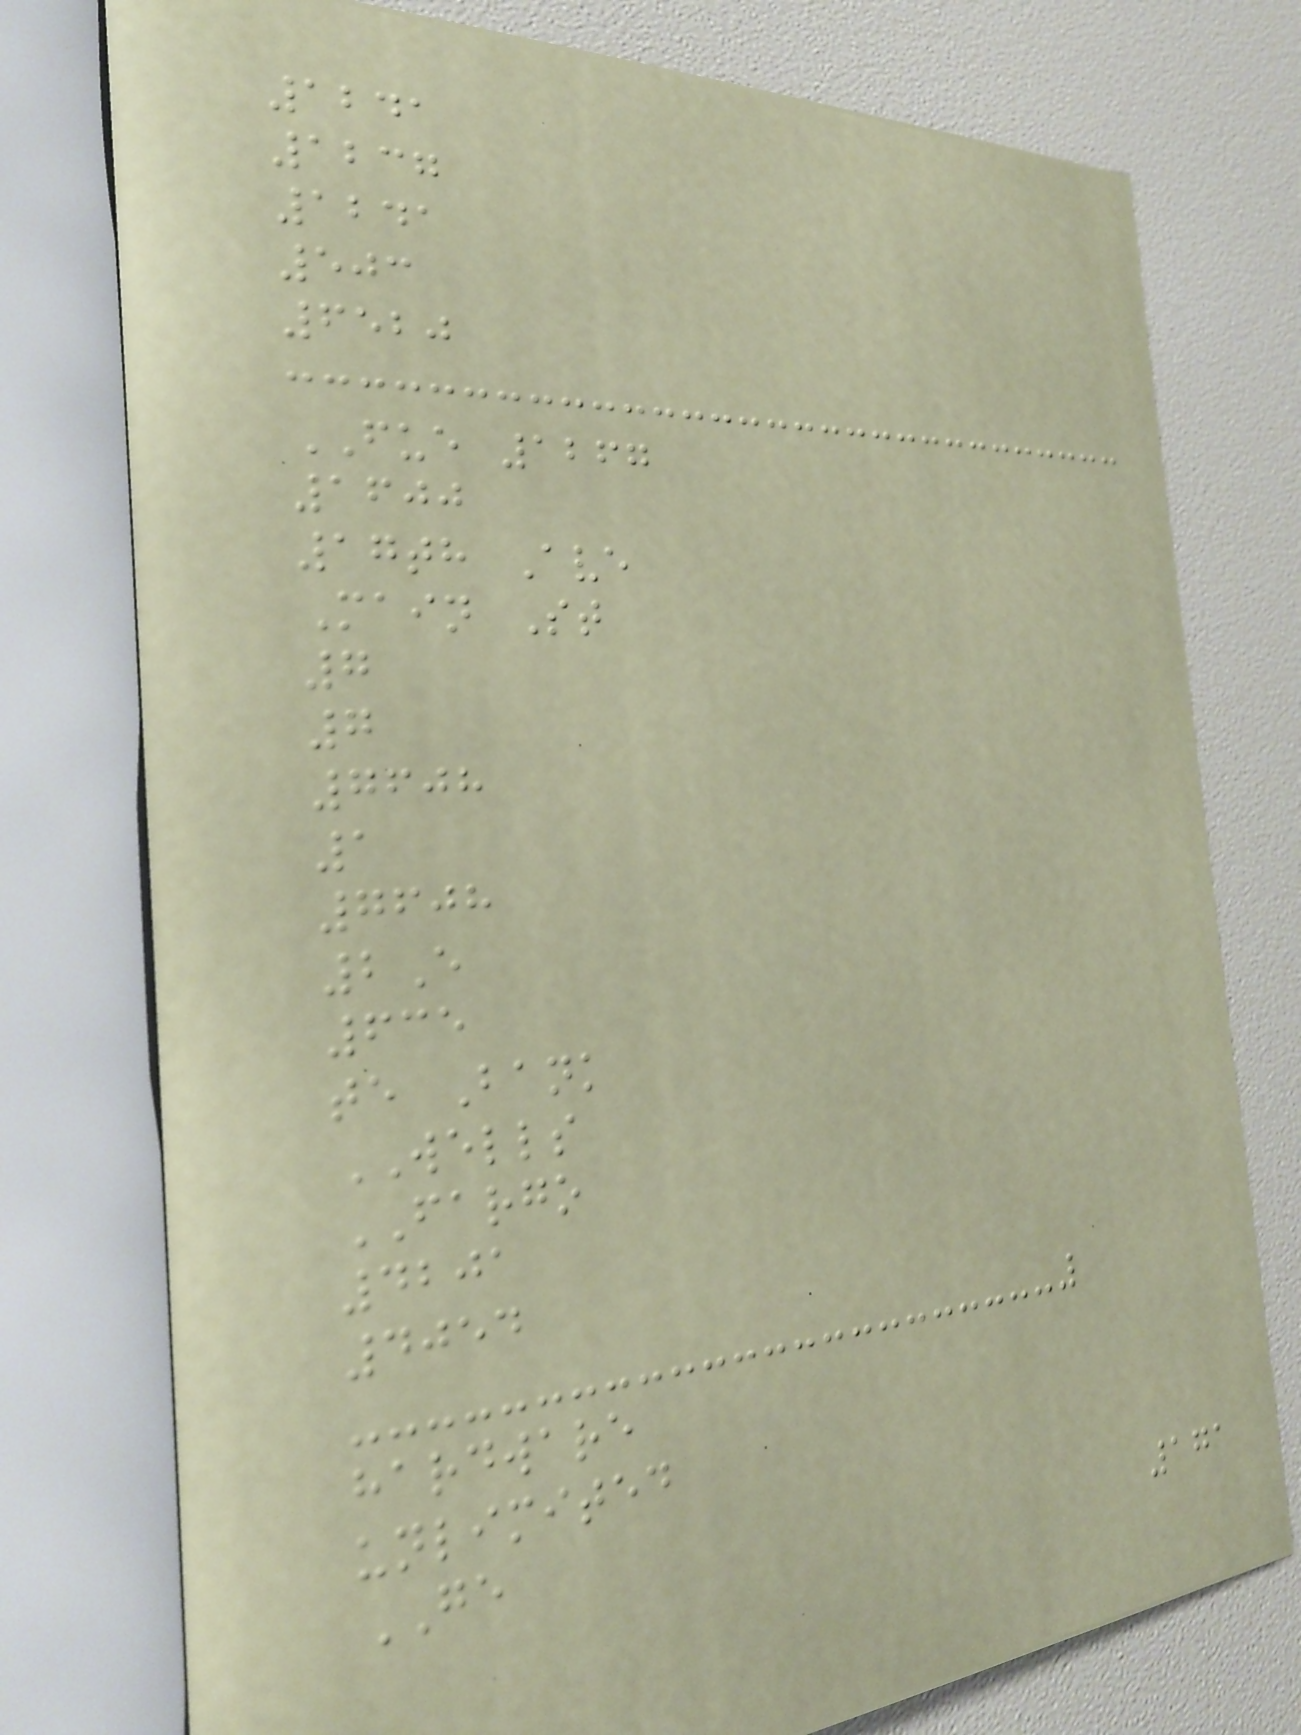1241
1237
1241
503
6520
FUE 1267
1600
17th Ave
Main St
7
7
7608
1
7608
2E
635
te Bank
WELLS
FARGO
4201
4054
hardware
unlimited
GE
171
